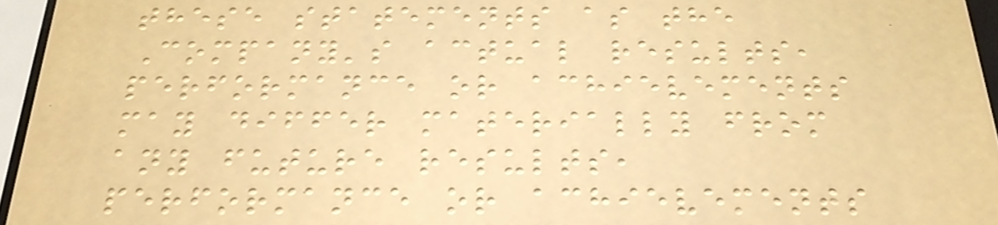these statements as the
Company's actual results,
performance or achievements
may differ materially from
any future results,
performance or achievements
